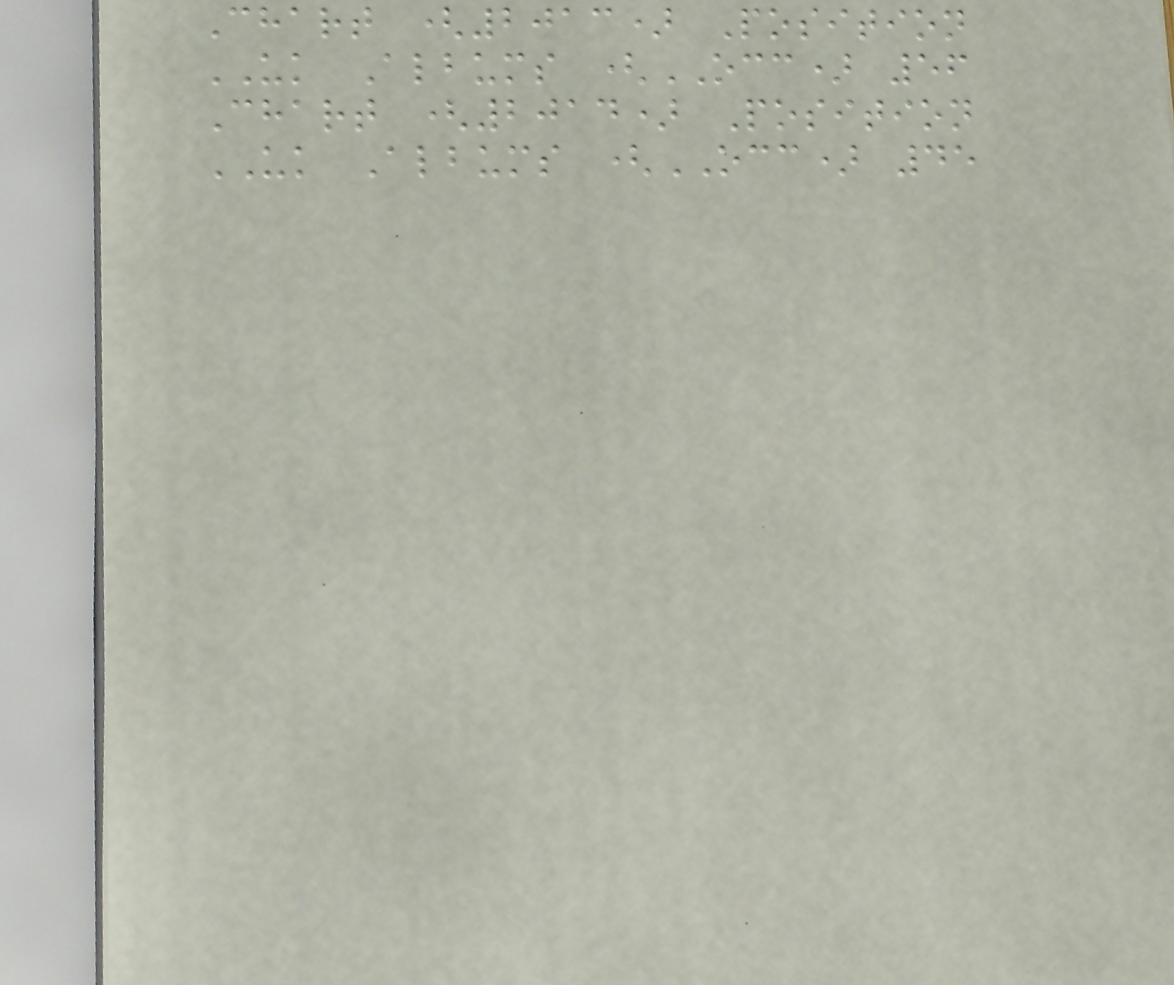Chart (2013) Position
UK Albums (OCC) 56
Chart (2014) Position
UK Albums (OCC) 45
